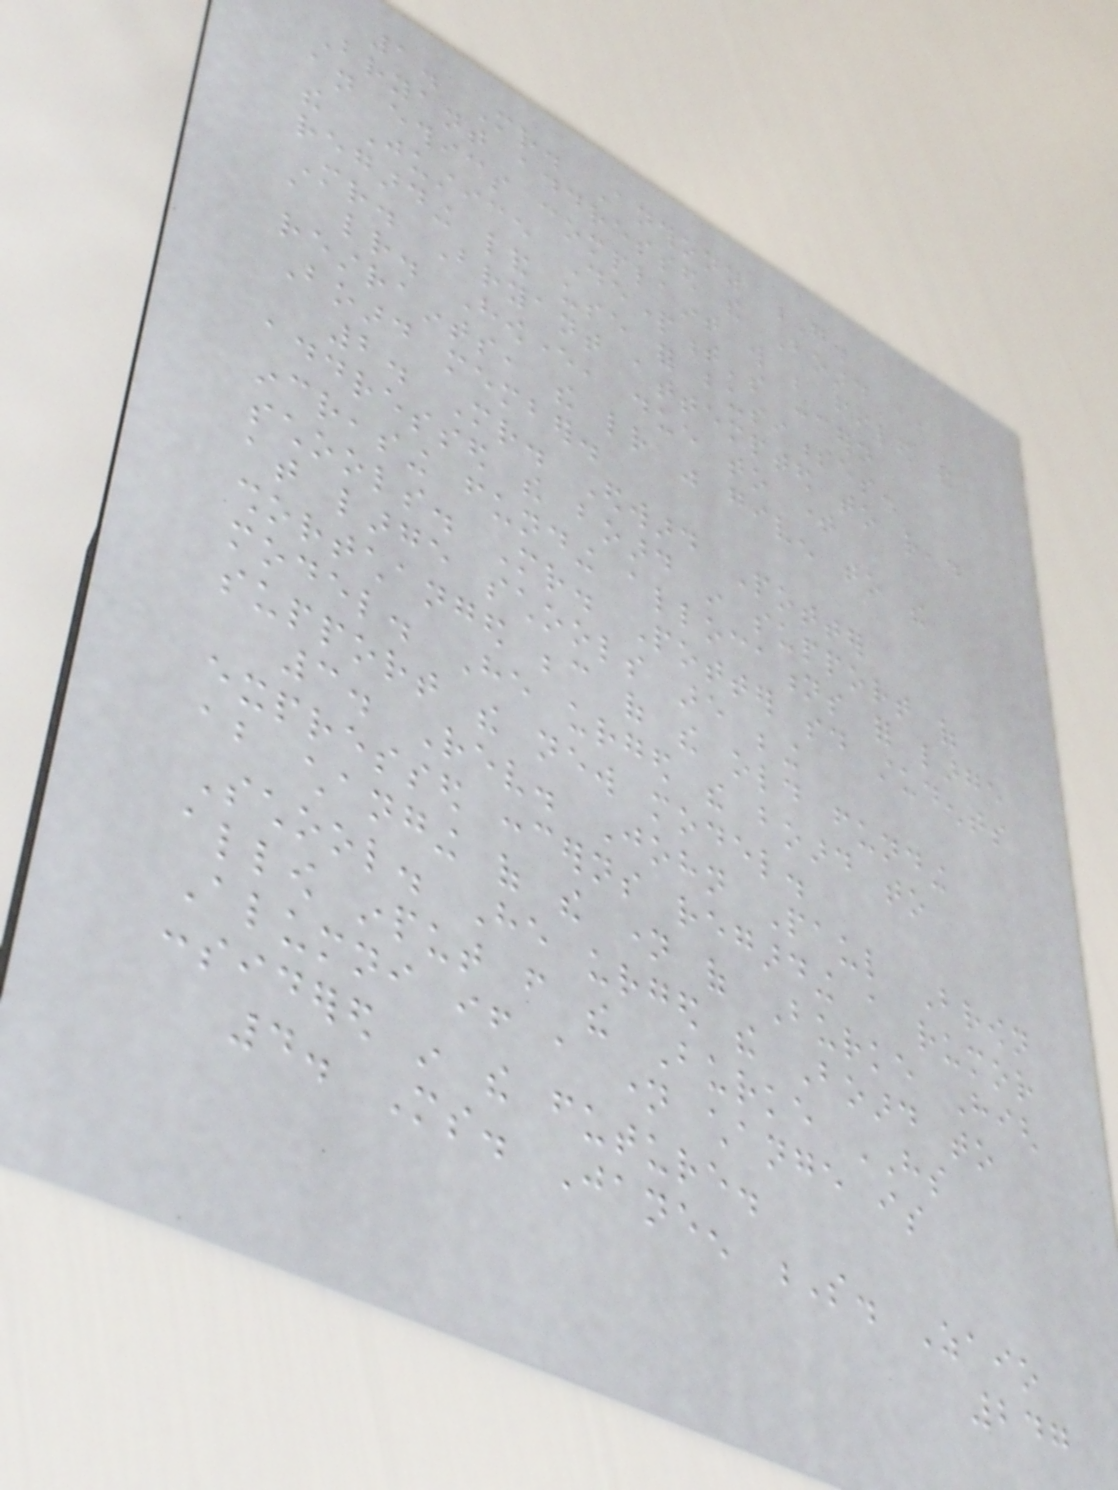1. Mr. Anthony G.
Bryant addressed the Board about
an ethics complaint will be filed and
the Justice Department's concern
regarding land use for businesses.
Mr. Bryant attempted to read
a letter. However, due to time
restraints, the letter was given to the
Board member.
2. Mr. Edward Potter
addressed the board in support of
increasing funding allocations for large
schools. Mr. Potter said students
at large schools are being
shortchanged because of the old funding
model. He urged the board to
support the new model.
3. Rev. John Paul Brown
expressed concerns regarding a rumor
about changing of the name of Burke High
School. He urged the Board to
allow input from the Burke HS
Alumni if a name change is
considered in the future.
4. Ms. Janeen S. Zaio
247
